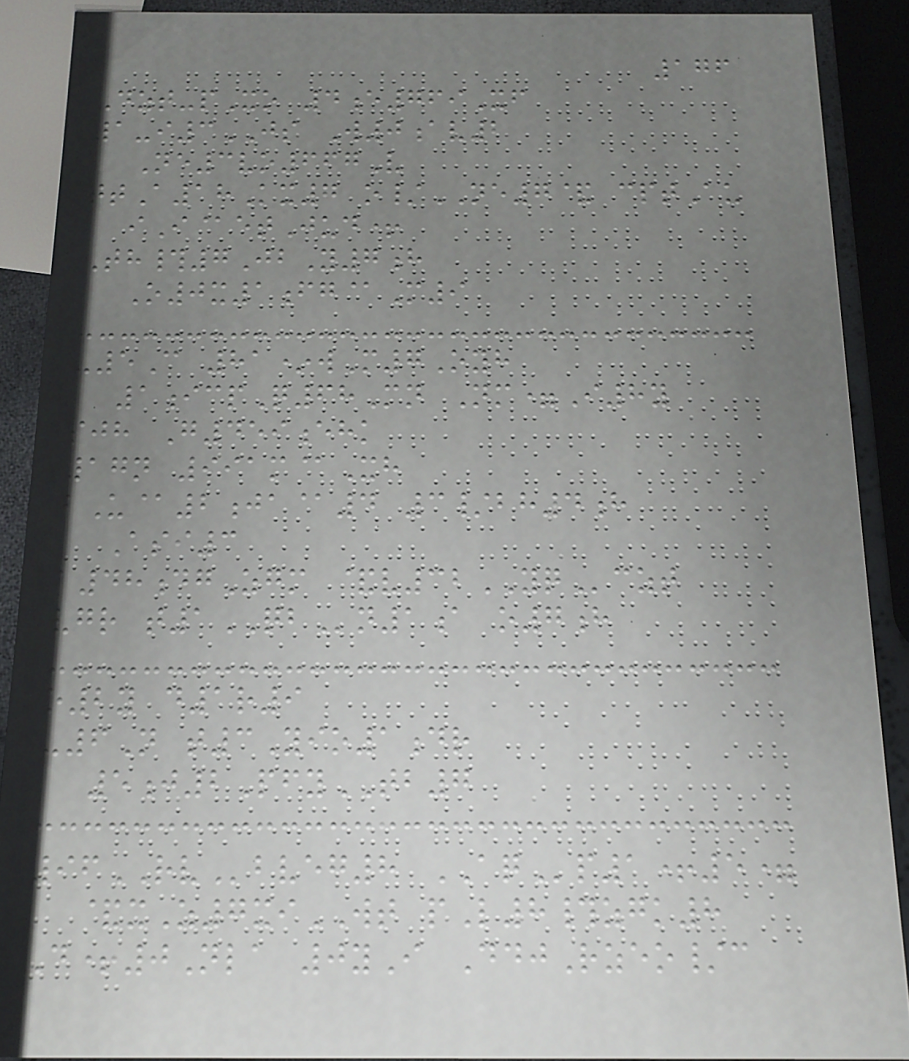176
Dzt-pXo 4e769Xf
1-i3JS W0av2
Ne3vo667V
ttA18Kx7 o/NE7& cptAu
iI@etJud+
Th#7JbY7h
O0x1fg@M9
-5C 81*wM7Oyh
1icpQ68Mn Nm=I8y
sjh G459ehk
17n 991m@Xh
bU@2ja@4 3/bh4h
Asi3
a48dgZgm &v32YQczt
vgr t1QBn1a o7h
o2y d1r9
-6N t3Yio1dr
5j2PfyTB7
96RVbveg8 AQp1+5=
&xZ7xiWT pL8#zgk8
D+0Nla 0yI DdjRzeo/c
